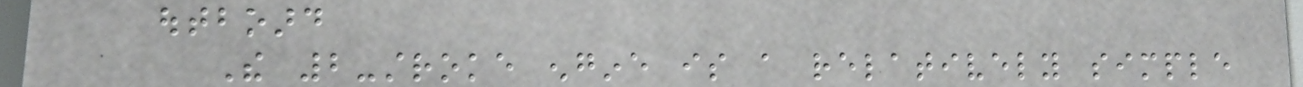outboard
The 2-stroke engine is a relatively simple
